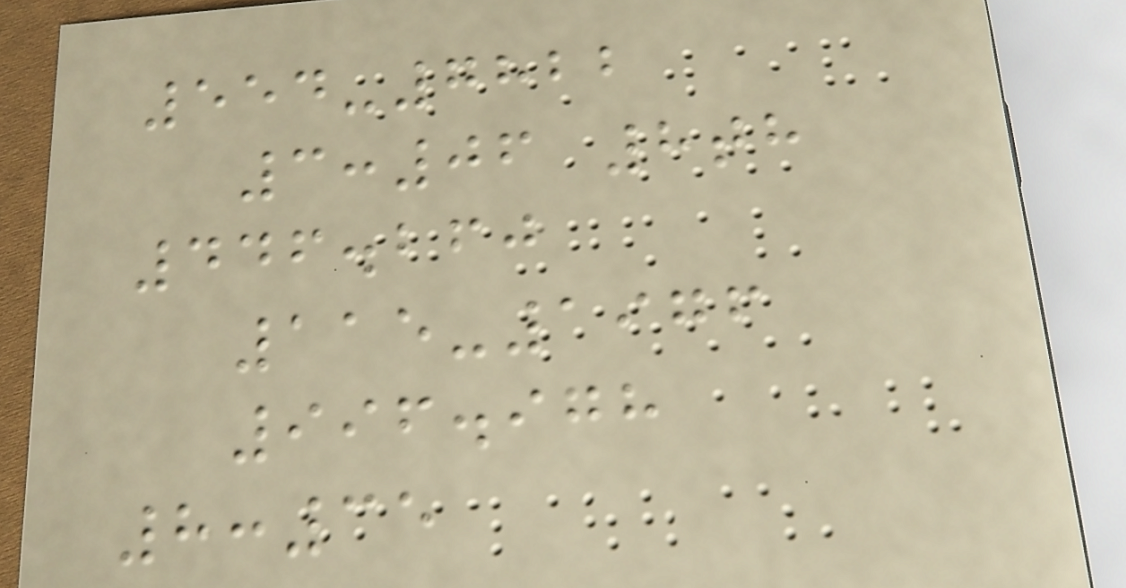554-7822
3:06 8th
446.260
115-1976
996.978
8:35
